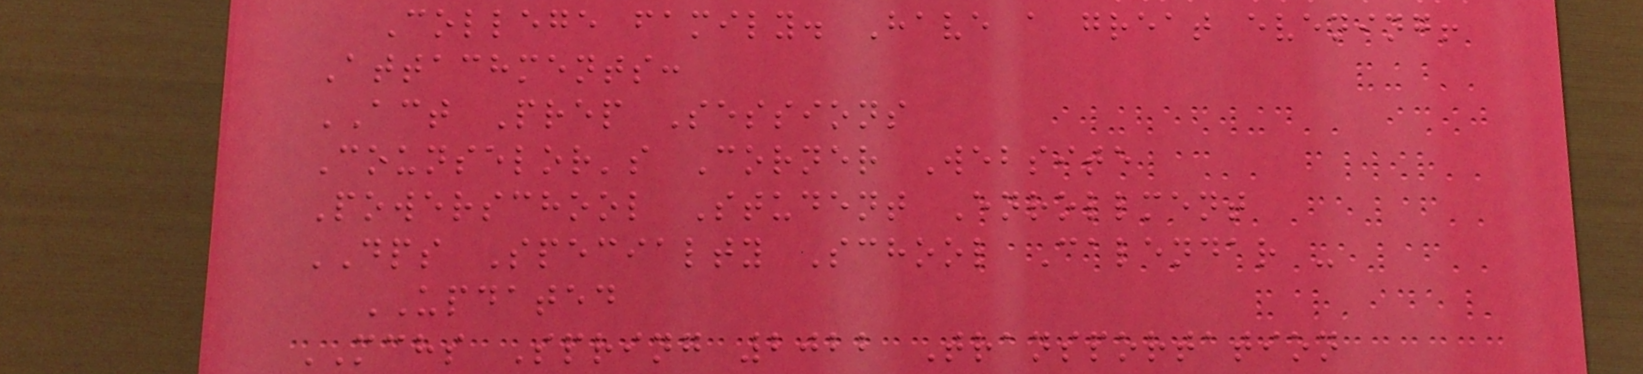College family. Have a great evening!
Attachments:
ACT Prep Sessions
Counselor's Corner Website
Powerschool Student Enrollment
DPS Specialty School Calendar -
UPDATED
MCHS Spring 2022 Transportation
